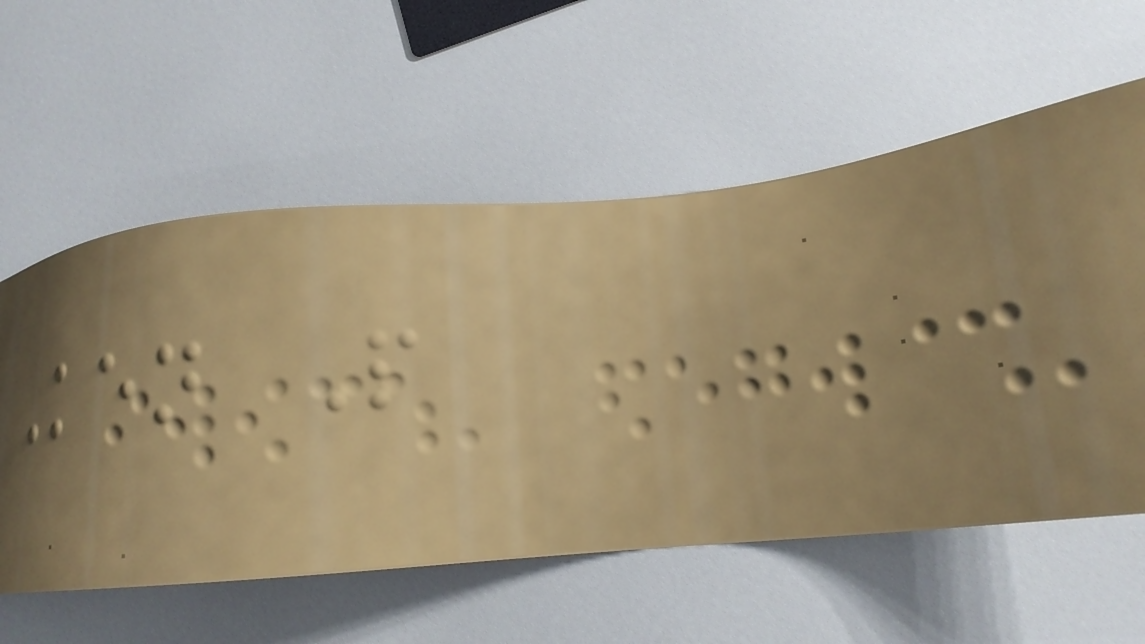Ken P
